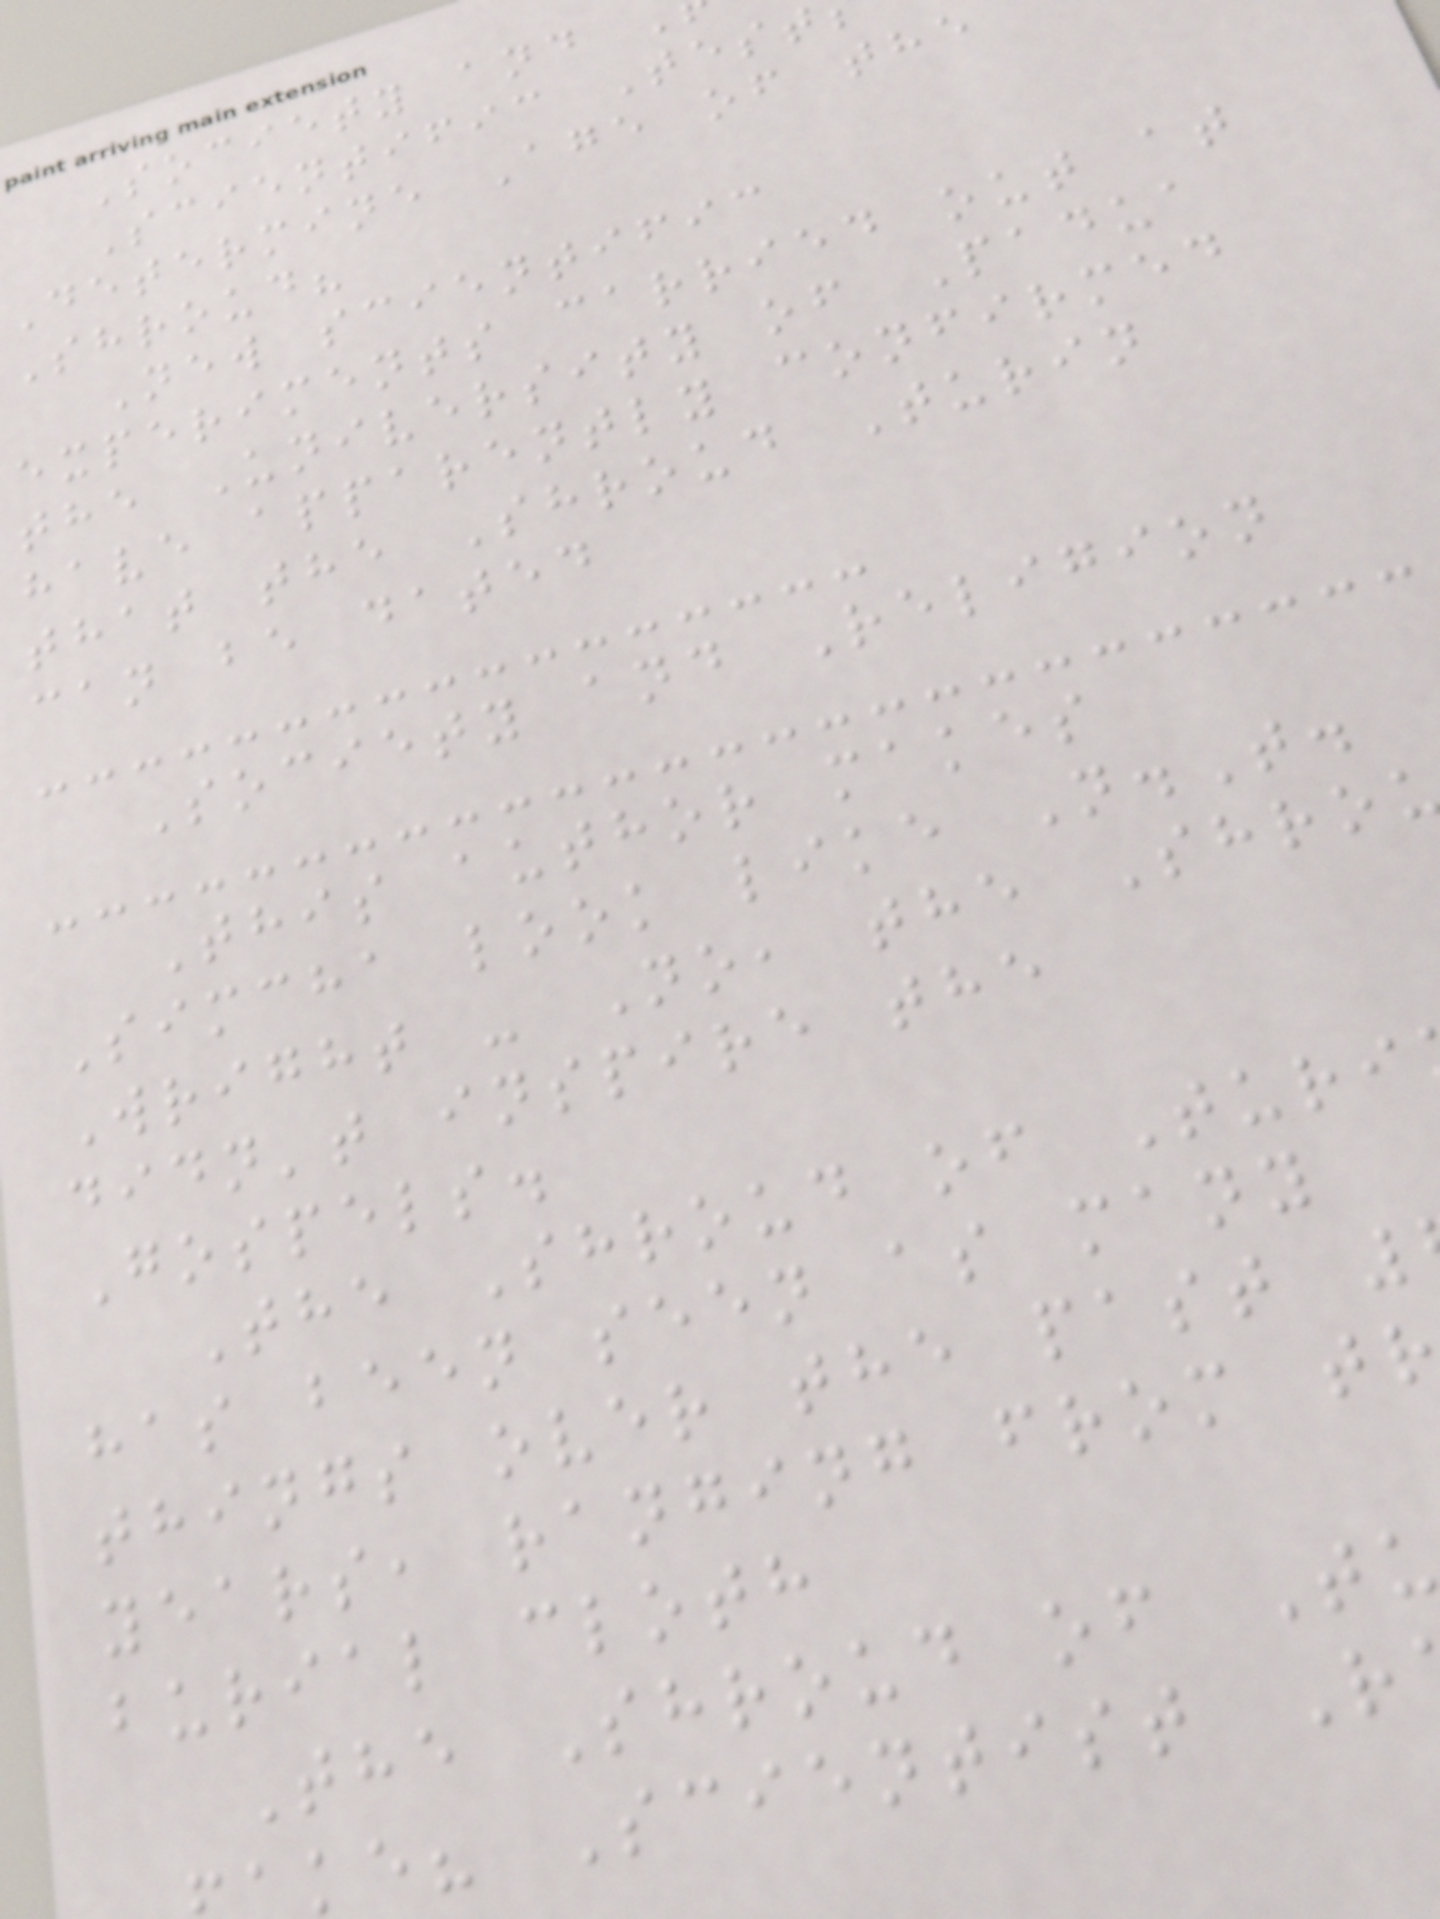Society and
Scientific Test
Determine Age of the
Shroud?
New scientific
experiments carried out at
the University of Padua
have apparently confirmed
that the Shroud Turin
can be dated
Society and Religion
This author makes
Simcha look like N.T.
Wright - No, the Shro
didn't inspire the
Gospels.
The Shroud of Turi
has been seen as many
things over the past
years, ranging from tr
burial cloth
The Shroud of Tu
ke? Scientist R
